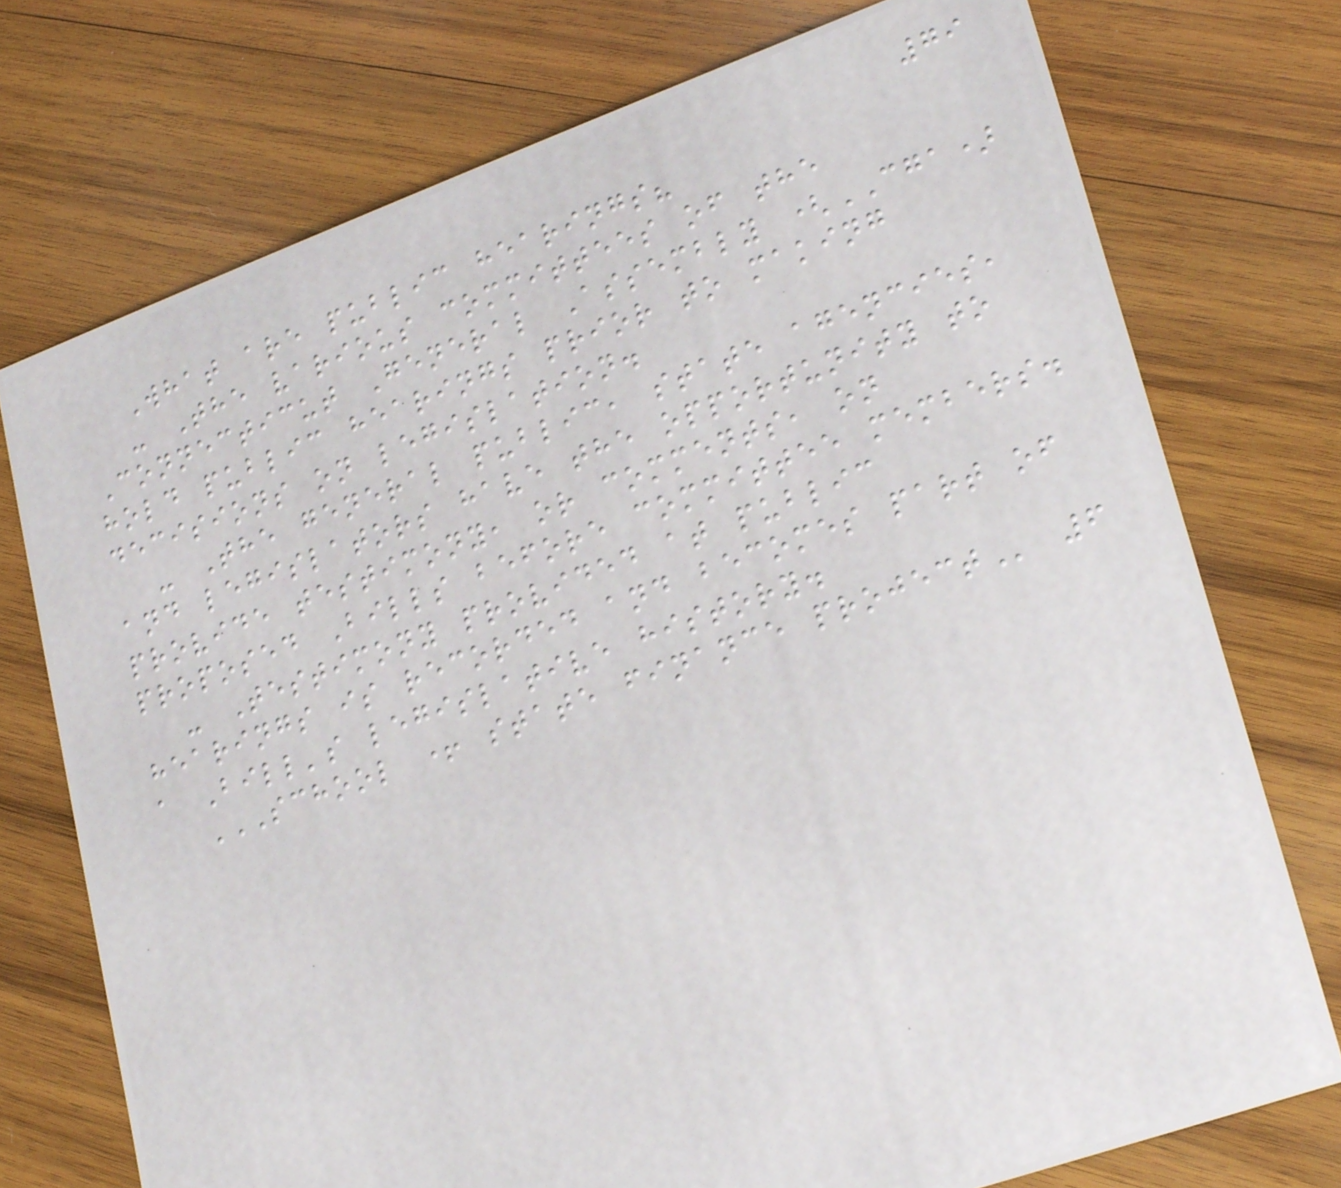79
What are public hearings?
- The various committees of the
Connecticut General Assembly (CGA)
hold public hearings prior to making
decisions on legislation.
- The general public, state agencies,
and legislators have the opportunity to
provide testimony, or comments, on
proposed Bills before committee members.
- Testimony provided at public
hearings is recorded and becomes part of
a Bill's legislative history.
SCHOOL + STATE FINANCE PROJECT 6
